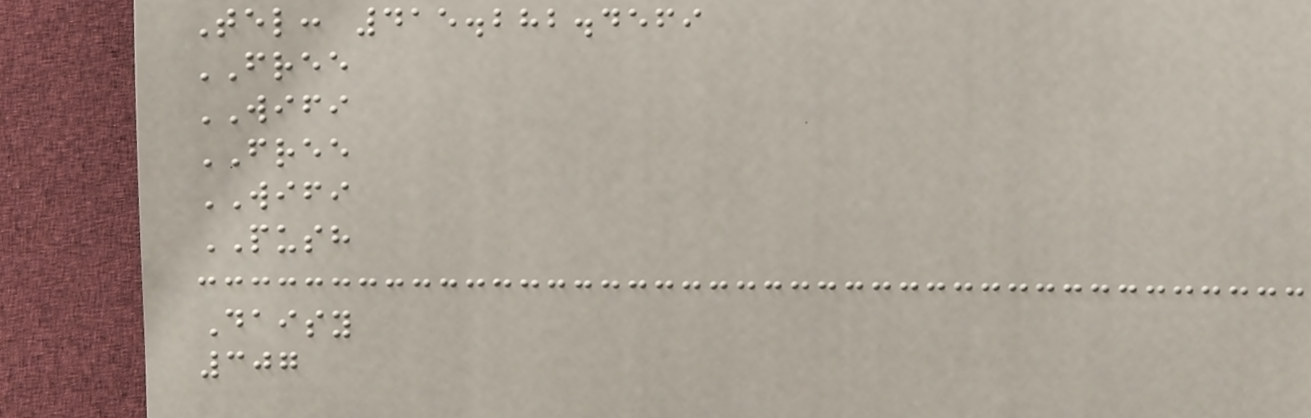Tel: 415.282.4569
FREE
WIFI
FREE
WIFI
PUSH
Daisy
307
